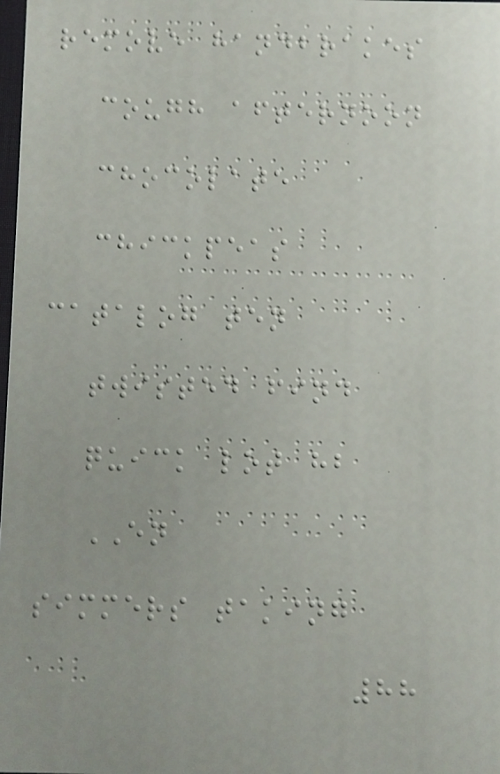remove handbrakes
cough afternoon
chocolate
chickpeas
catalog ten
twisted find
quick lot hb
EN
simmers taking
88
